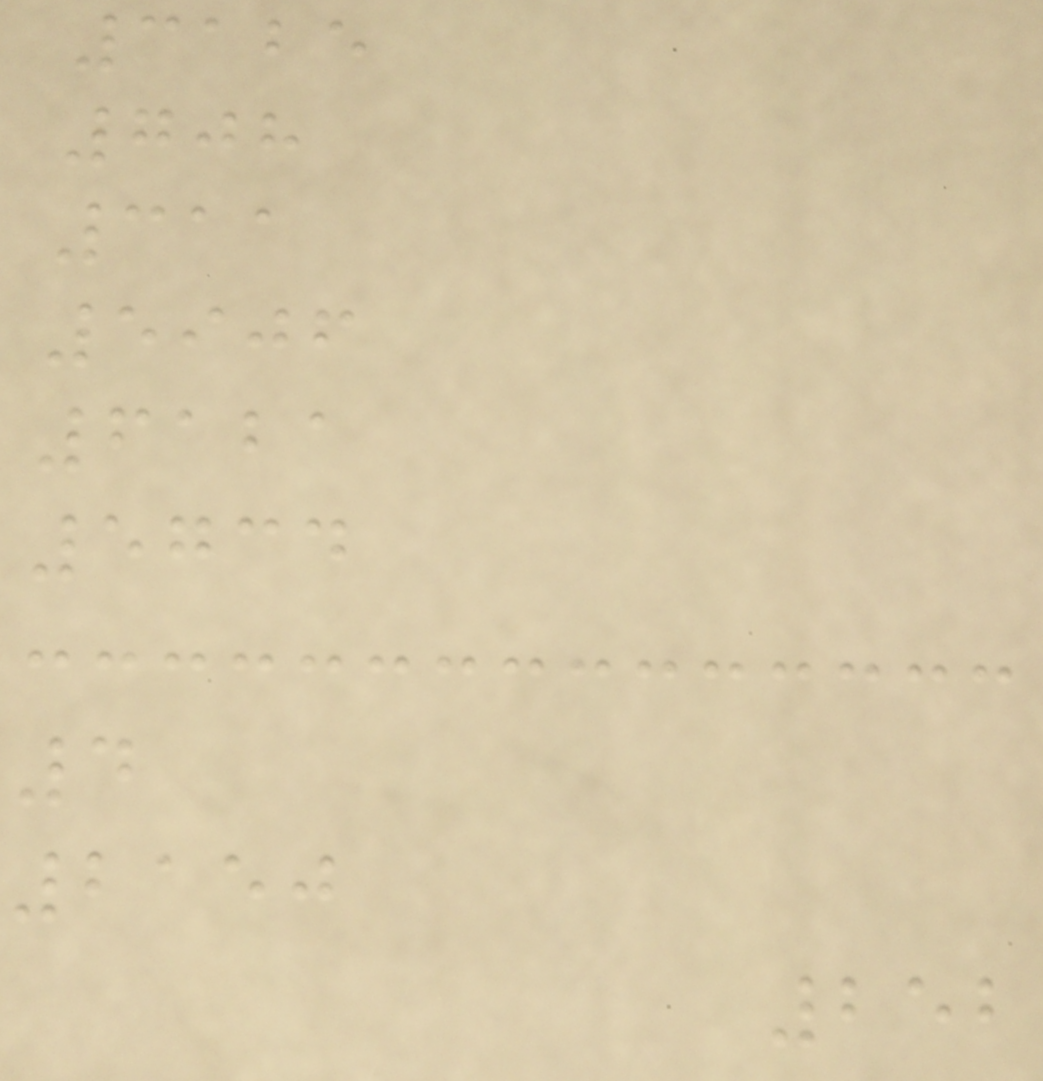3125
708
311
5906
6121
5734
4
2150
252
